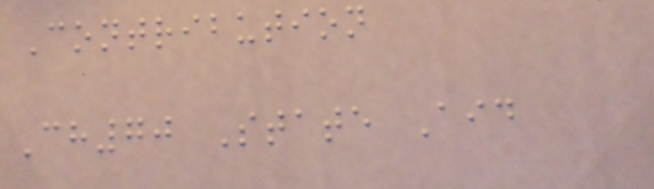Contribution
Ch70 State Aid
